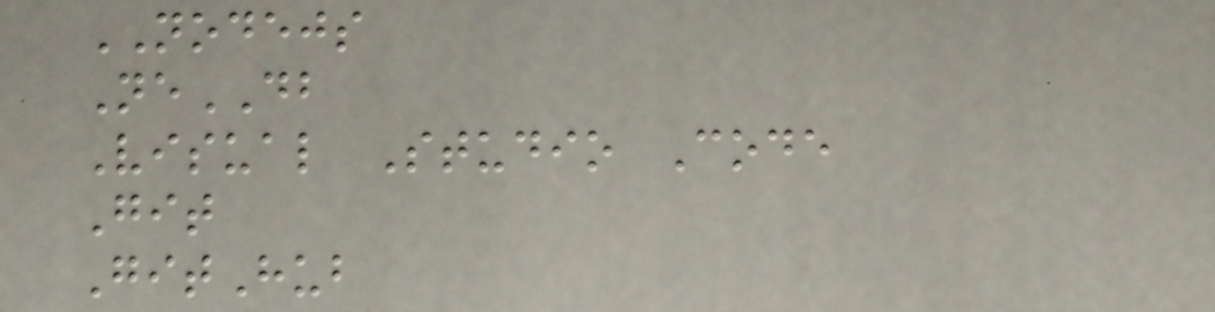NODEJS
NeDB
Visual Studio Code
Git
GitHub
